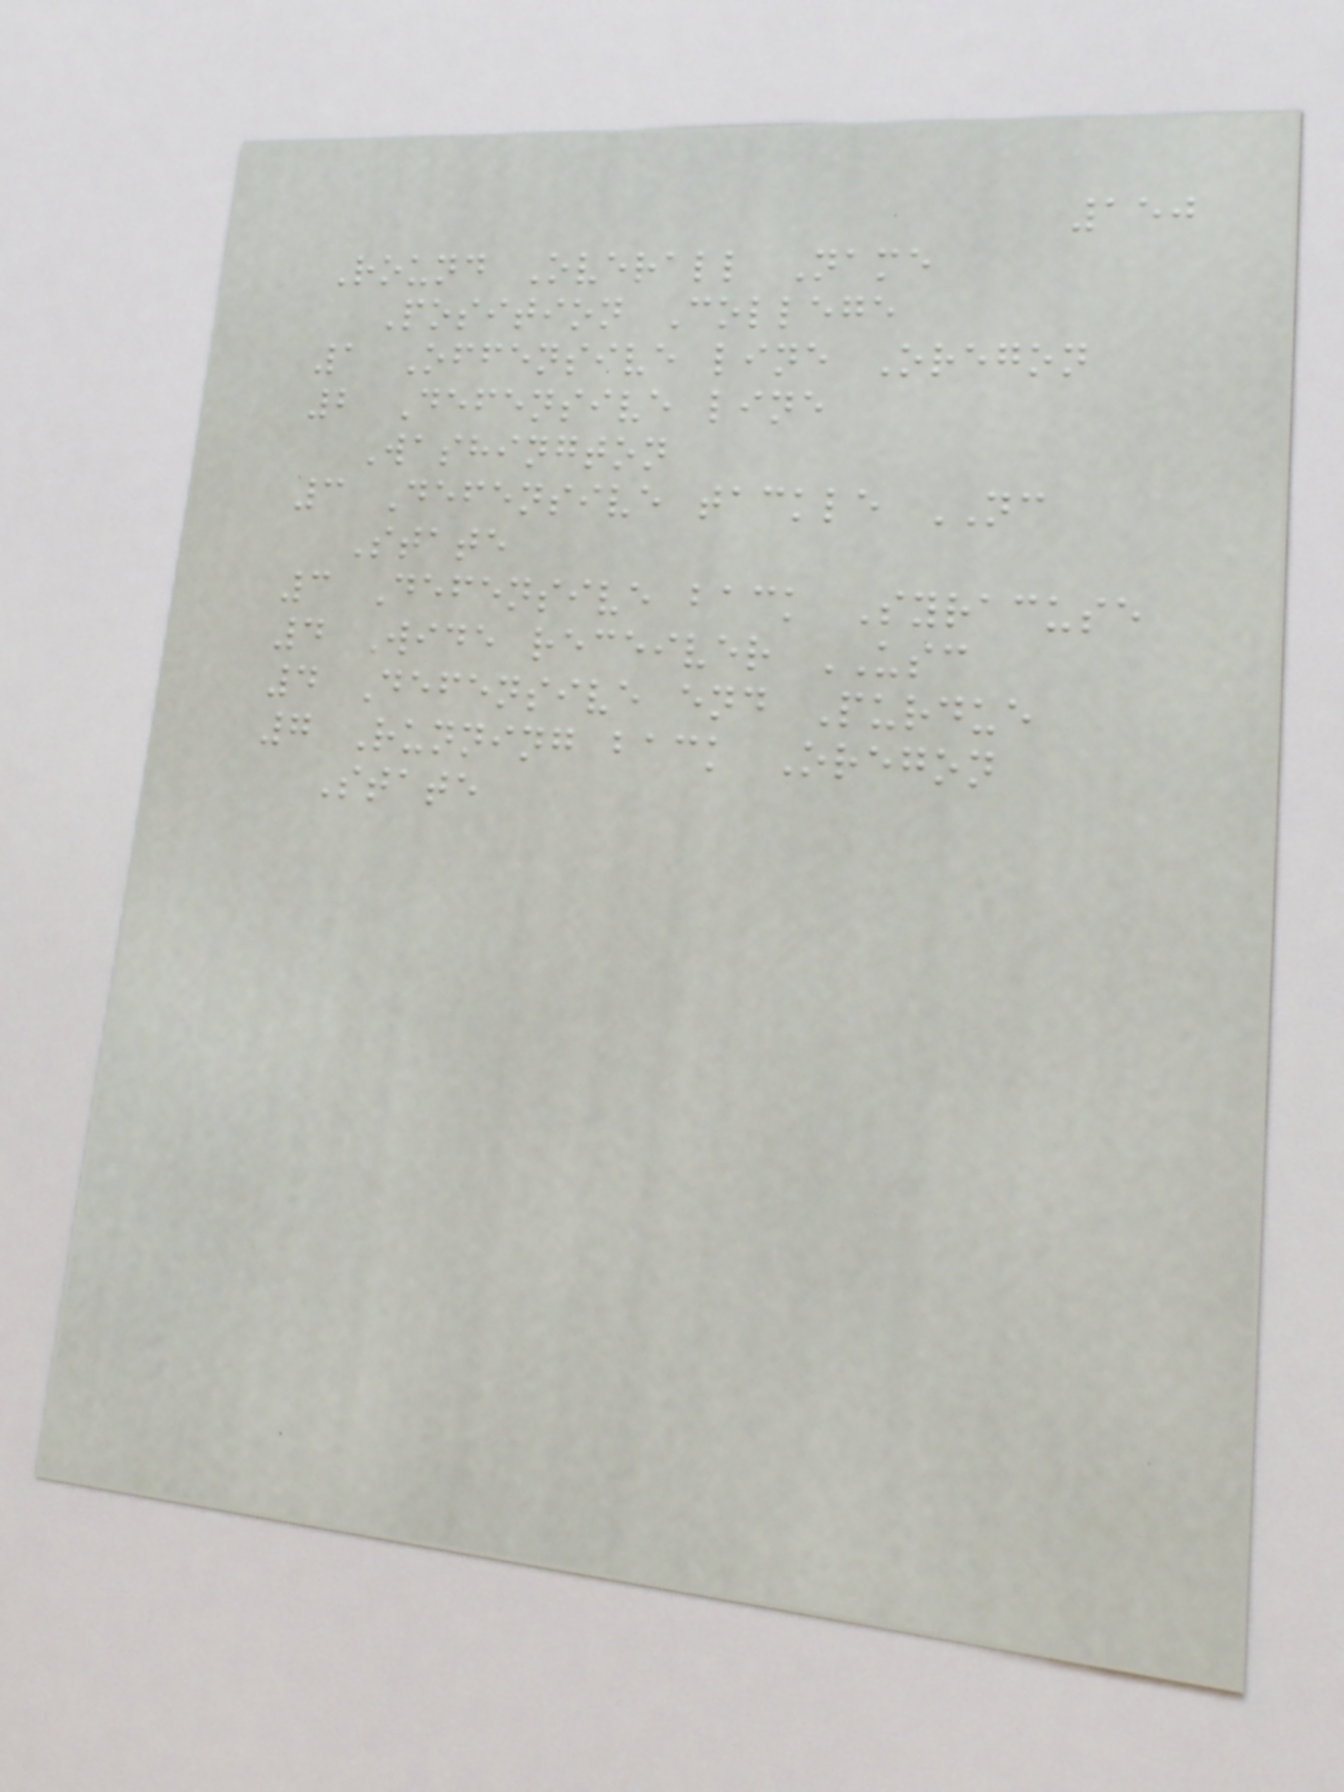150
Round Overall Name
Position College
1 Offensive line Oregon
2 Defensive line
Washington
3 Defensive tackle NC
State
3 Defensive back Syracuse
4 Wide receiver USC
4 Defensive end Purdue
7 Running back Oregon
State
